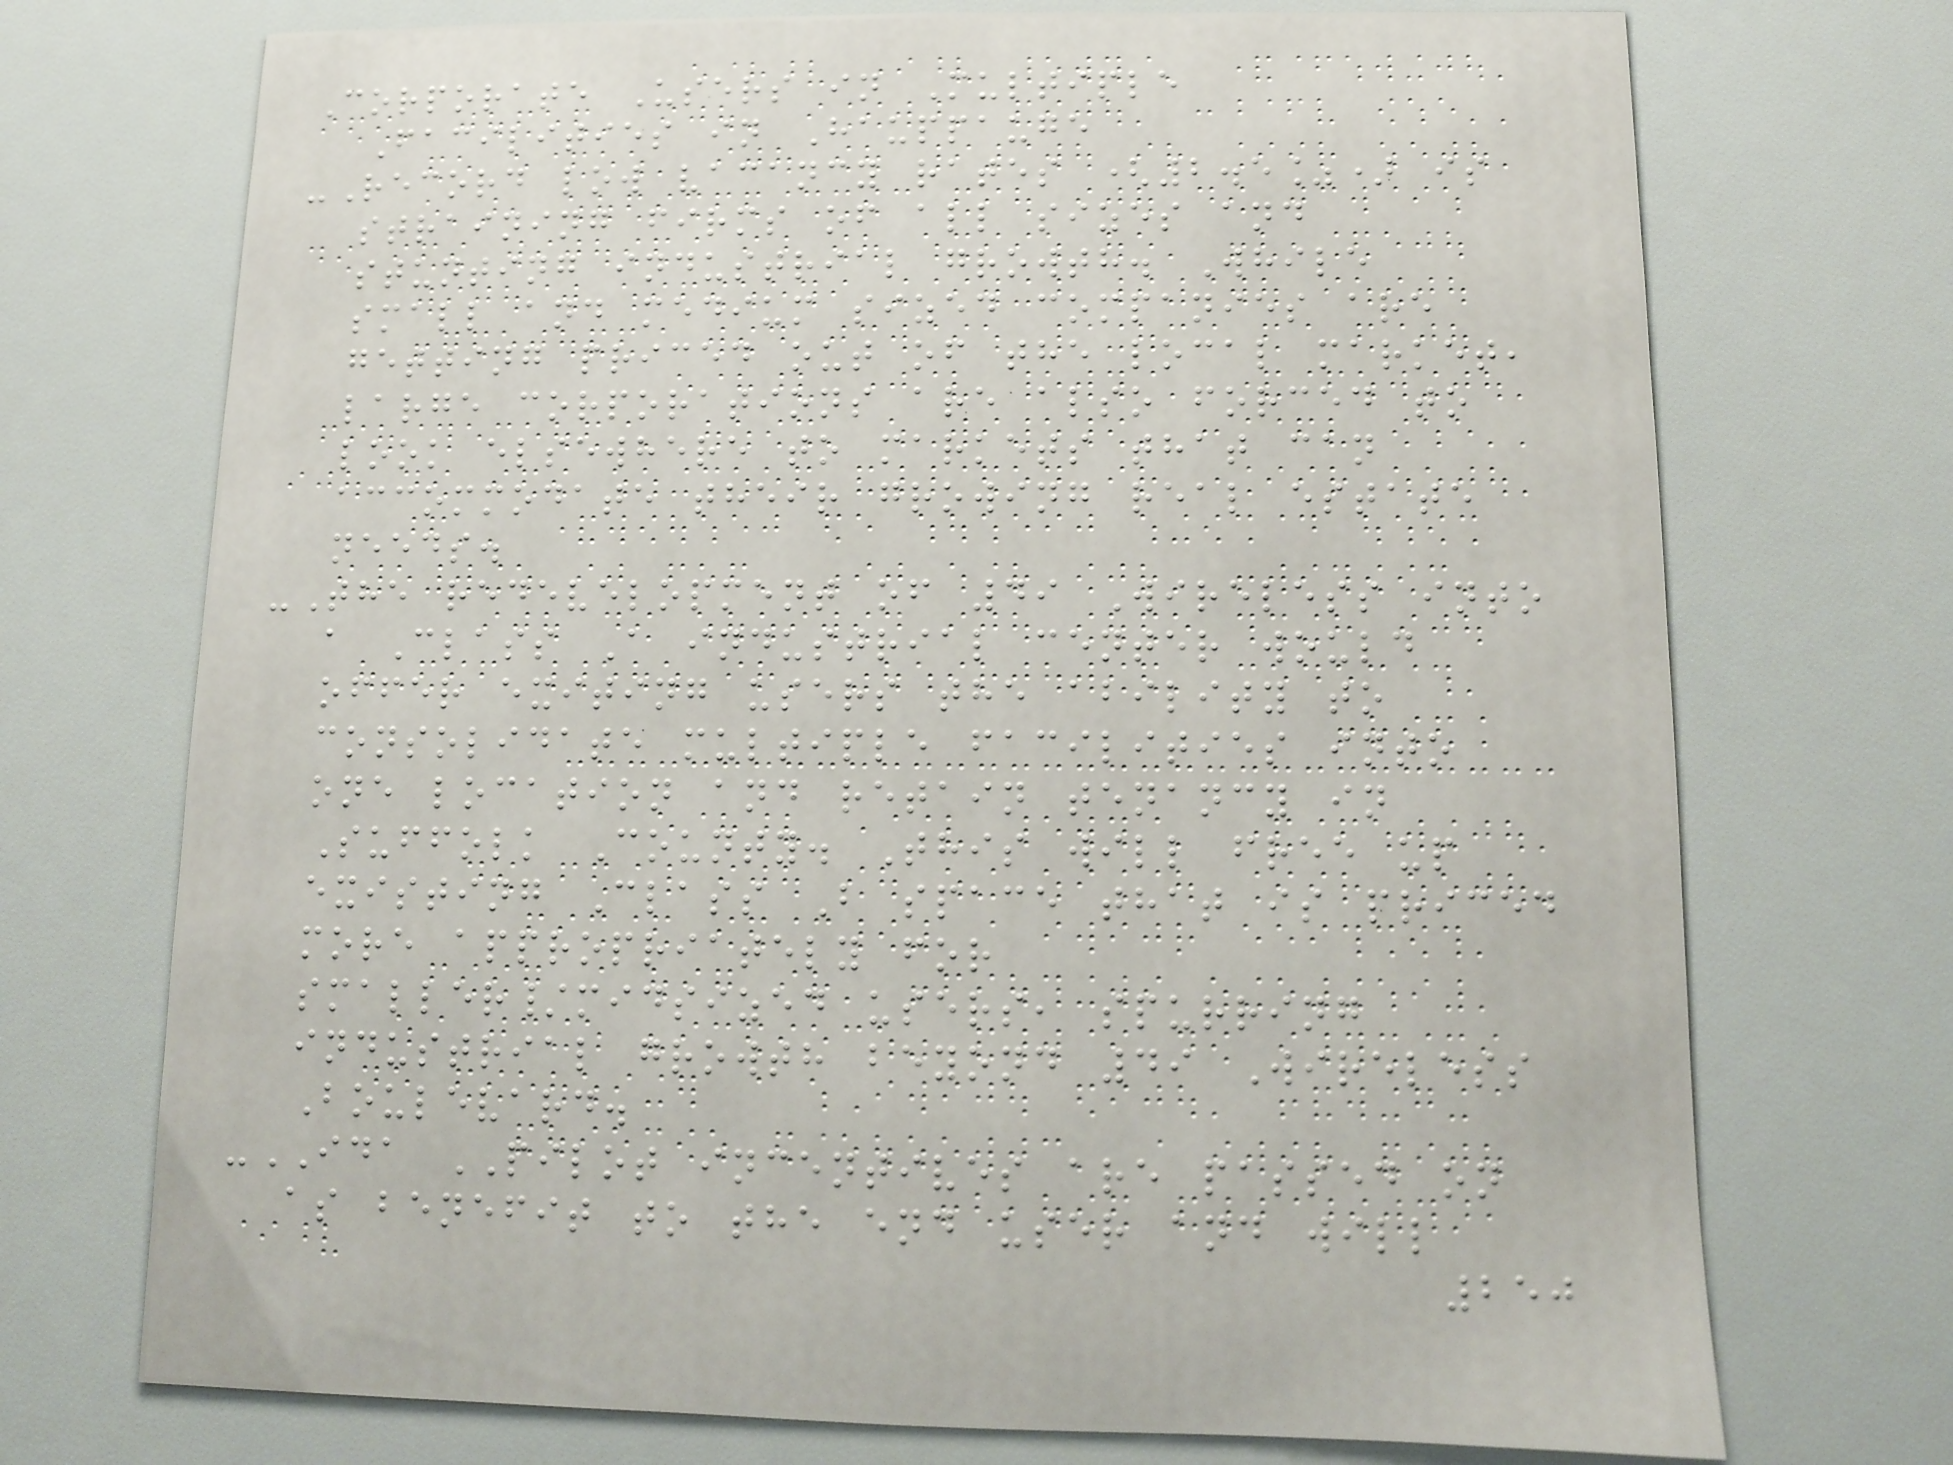Corporate Users in Multiple
Facilities in Hauppauge
-Record low vacancy rates (2.5%) is
straining firms of all sizes and
stunting industrial growth. While
small and medium sized companies are
getting priced out of the local market,
large corporations are also forced to
look elsewhere to markets that can
accommodate their growing real estate
needs.
-The redevelopment of 49 Wireless into
a Class A industrial center would
offer exiting users the ability to
consolidate multiple facilities into
one location and retain tenancy in
Suffolk County. This will free up
existing Class B space that is priced
more appropriately for
smaller/midsized users, spurring
industrial growth beyond 49 Wireless
Boulevard.
-IDA PILOT incentives are passed on
as benefit to the end user and will
250
